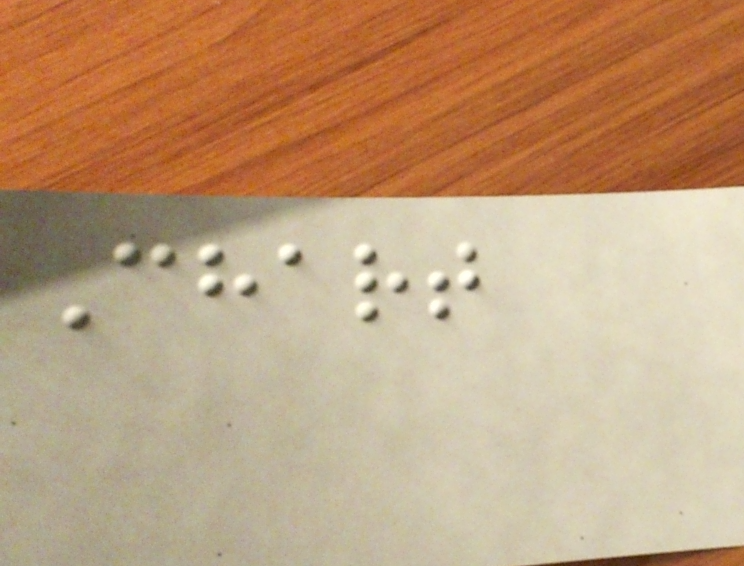Chart
